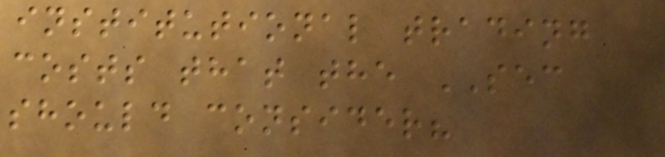institutional trading
costs that the SEC
should consider?
